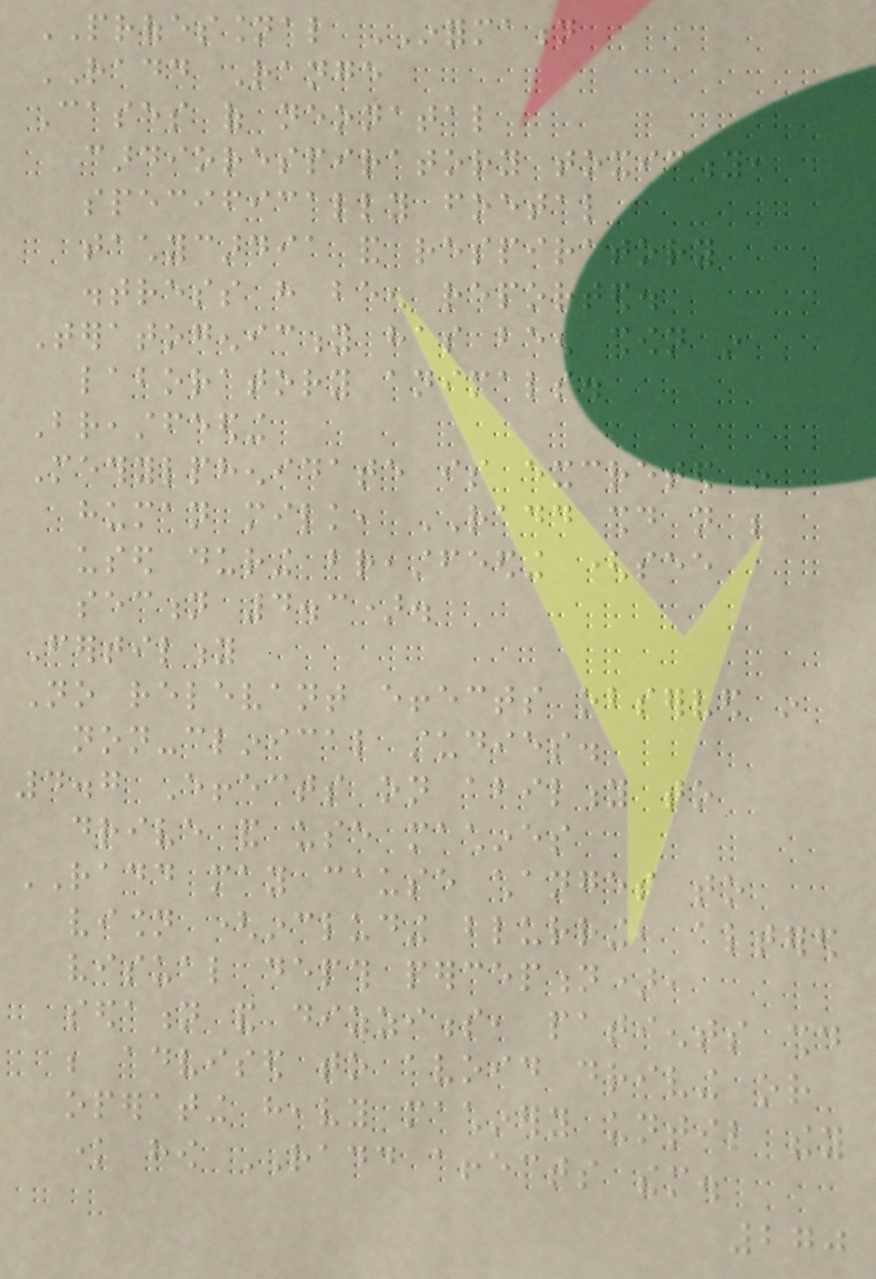PROFESSIONAL INFORMATION
RADD Range
Cases of neonatal
cardiorespiratory toxicity,
specifically foetal
tachycardia and respiratory
distress have been reported.
Teratogenicity has been shown in
laboratory animals.
Breastfeeding
Methylphenidate is excreted in
human milk, RADD should not be
used during breastfeeding (see
section 4.3).
Fertility
No relevant effects observed in
non-clinical studies.
4.7 Effects on ability to
drive and use machines
RADD may cause changes to
vision (including blurring, altered
visual depth perception),
sedation and dizziness, patients should
be advised to avoid driving or
operating heavy machinery until they
know how RADD affects them.
270
